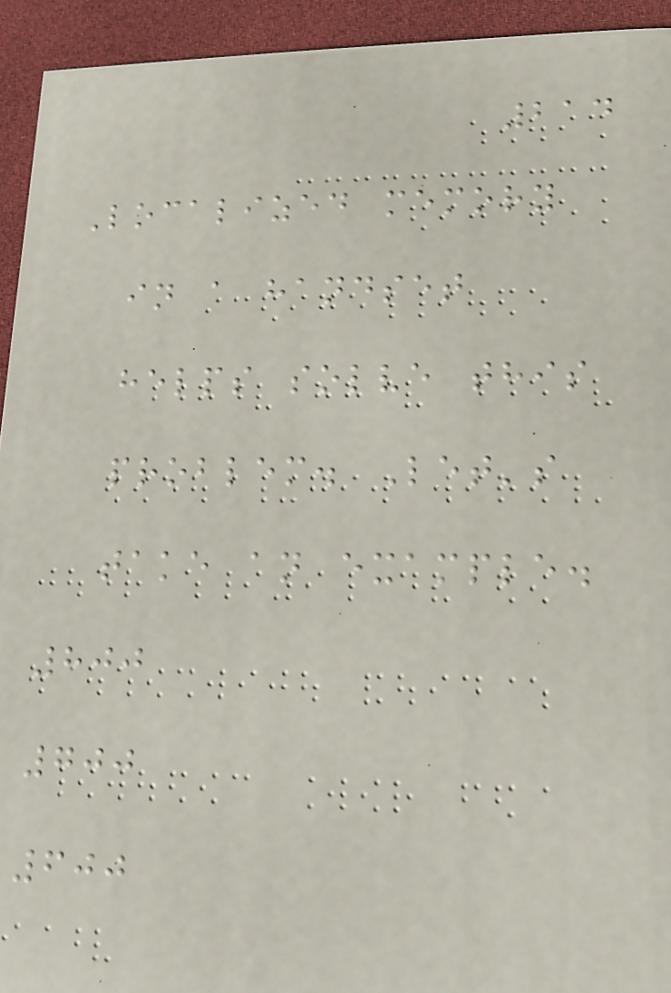214
Localized memory
in a handset
helps solve this
problem. Let's
take an example.
800
700
600
